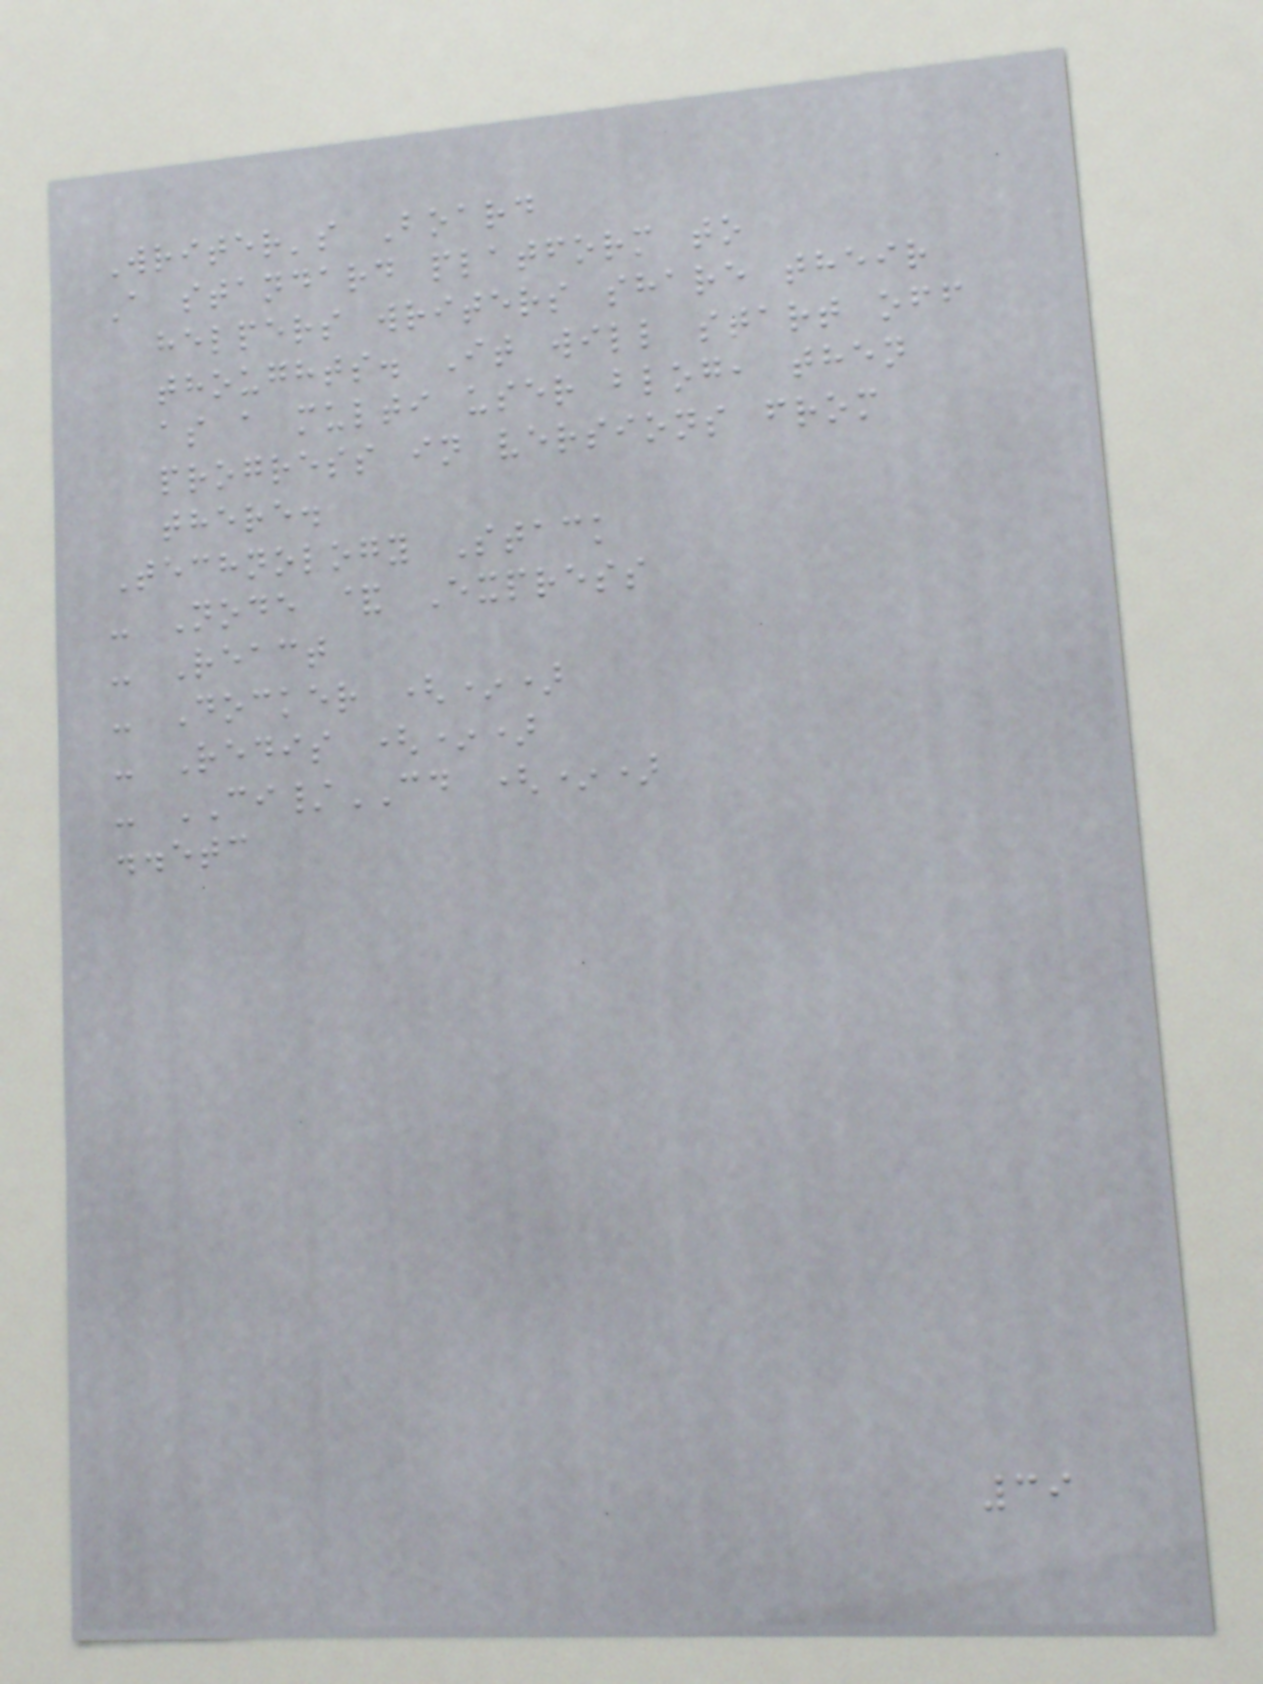Writer's Board
A standard platform to
helpers writers share their
thoughts. It will start off
as a multi user blog, then
progress in versions from
there.
Technology Stack
- Node & Express
- React
- Docker (*)
- Redis (*)
- CI/CD (*)
..etc
39
